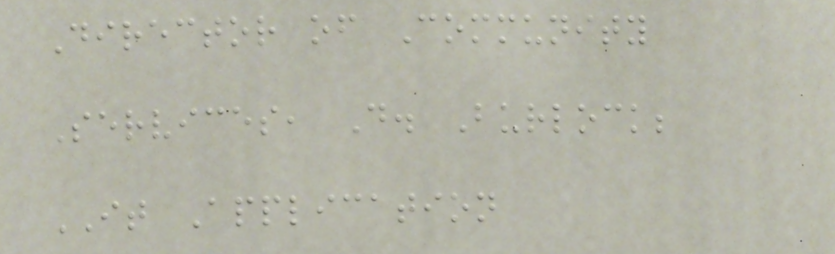Director of Community
Services, D. Burlock;
IT Application
